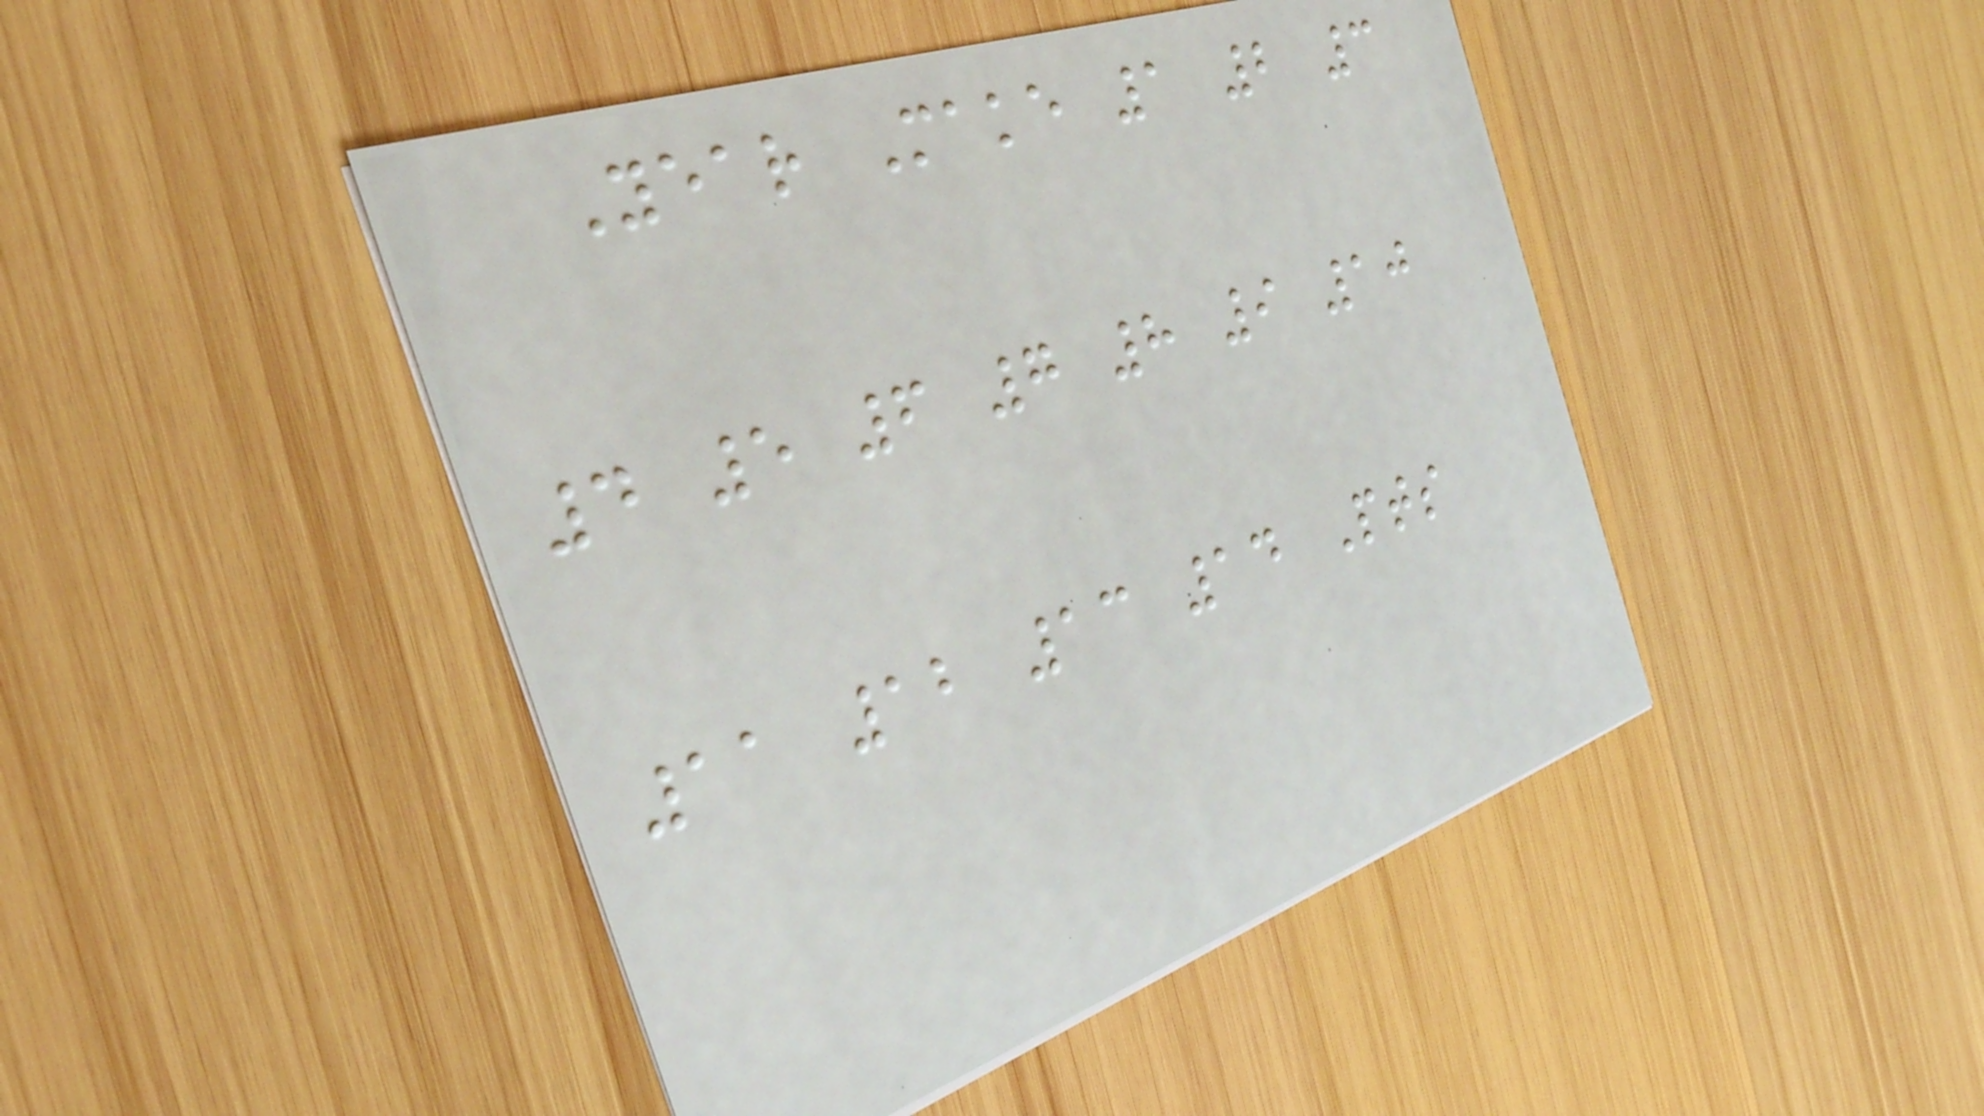Year Make 1 2 3
4 5 6 7 8 9 10
11 12 13 14 Pts
